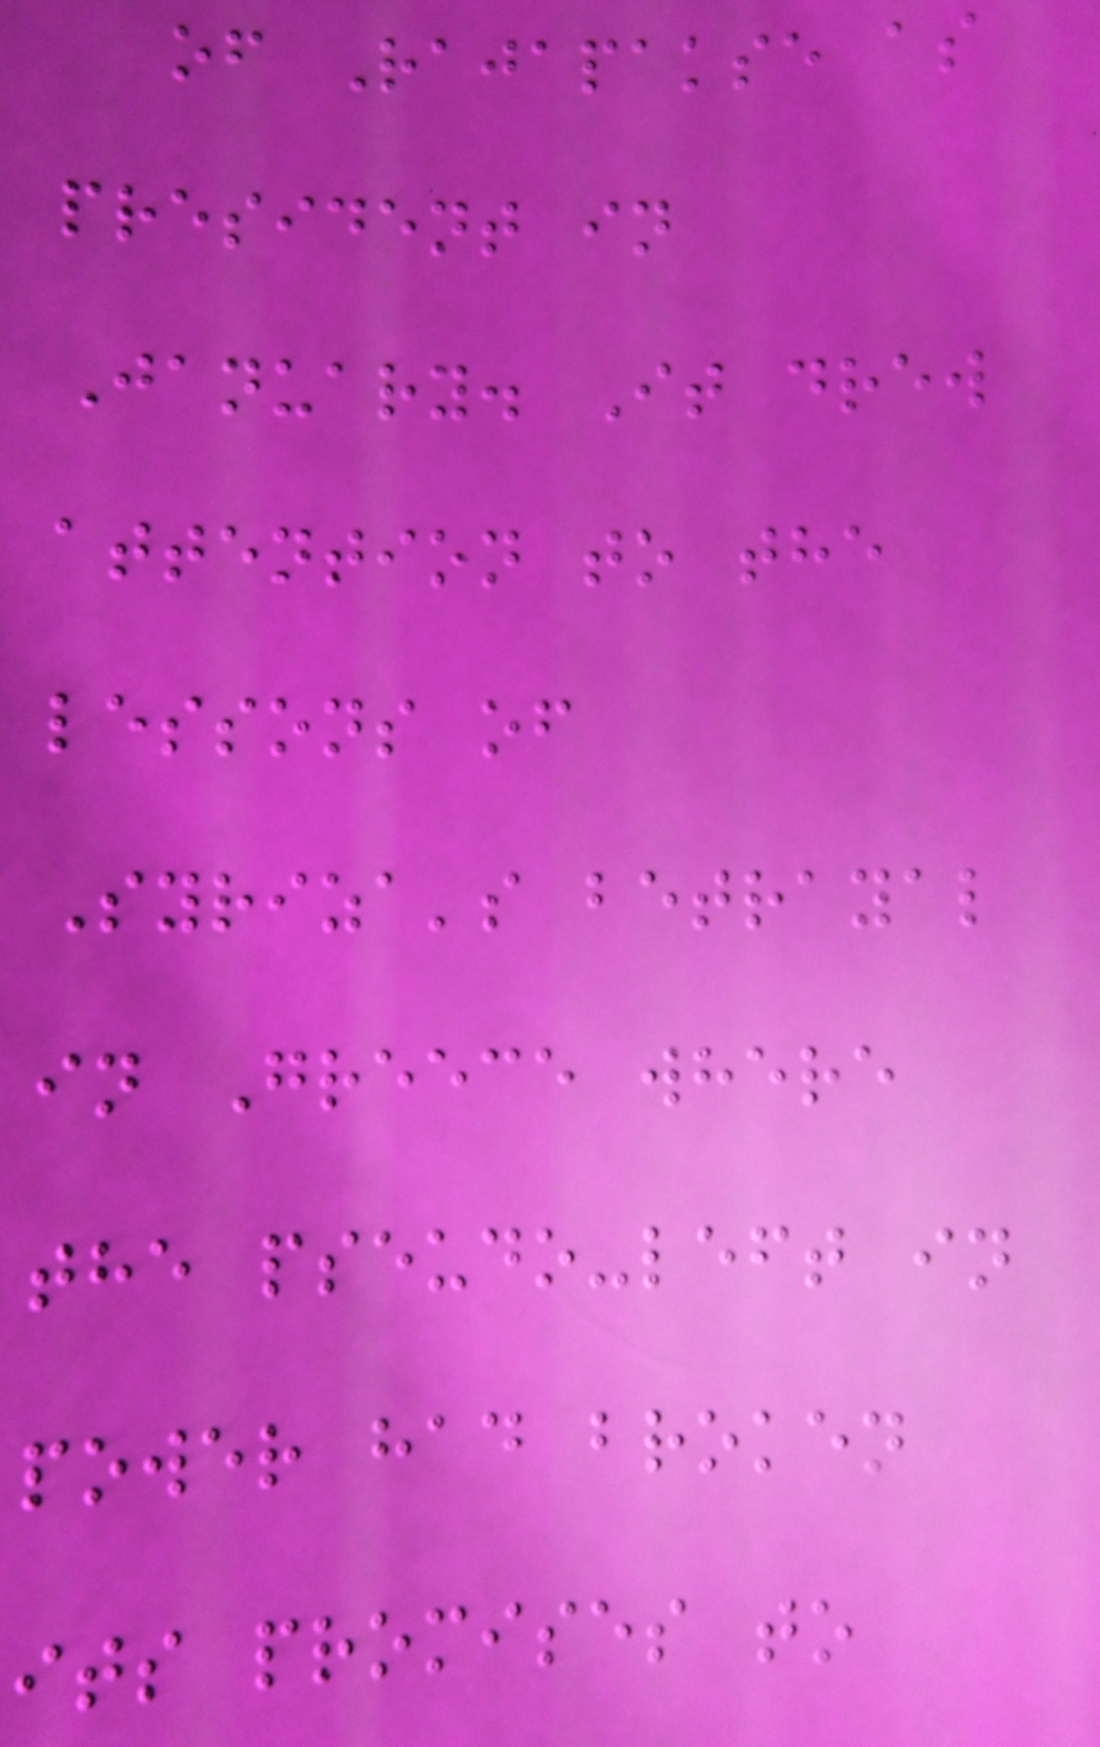of Rajapakse as
president in
January. It drew
attention to the
lessons of
Syriza's betrayal
in Greece where
the pseudo-left in
power had broken
its promises to
